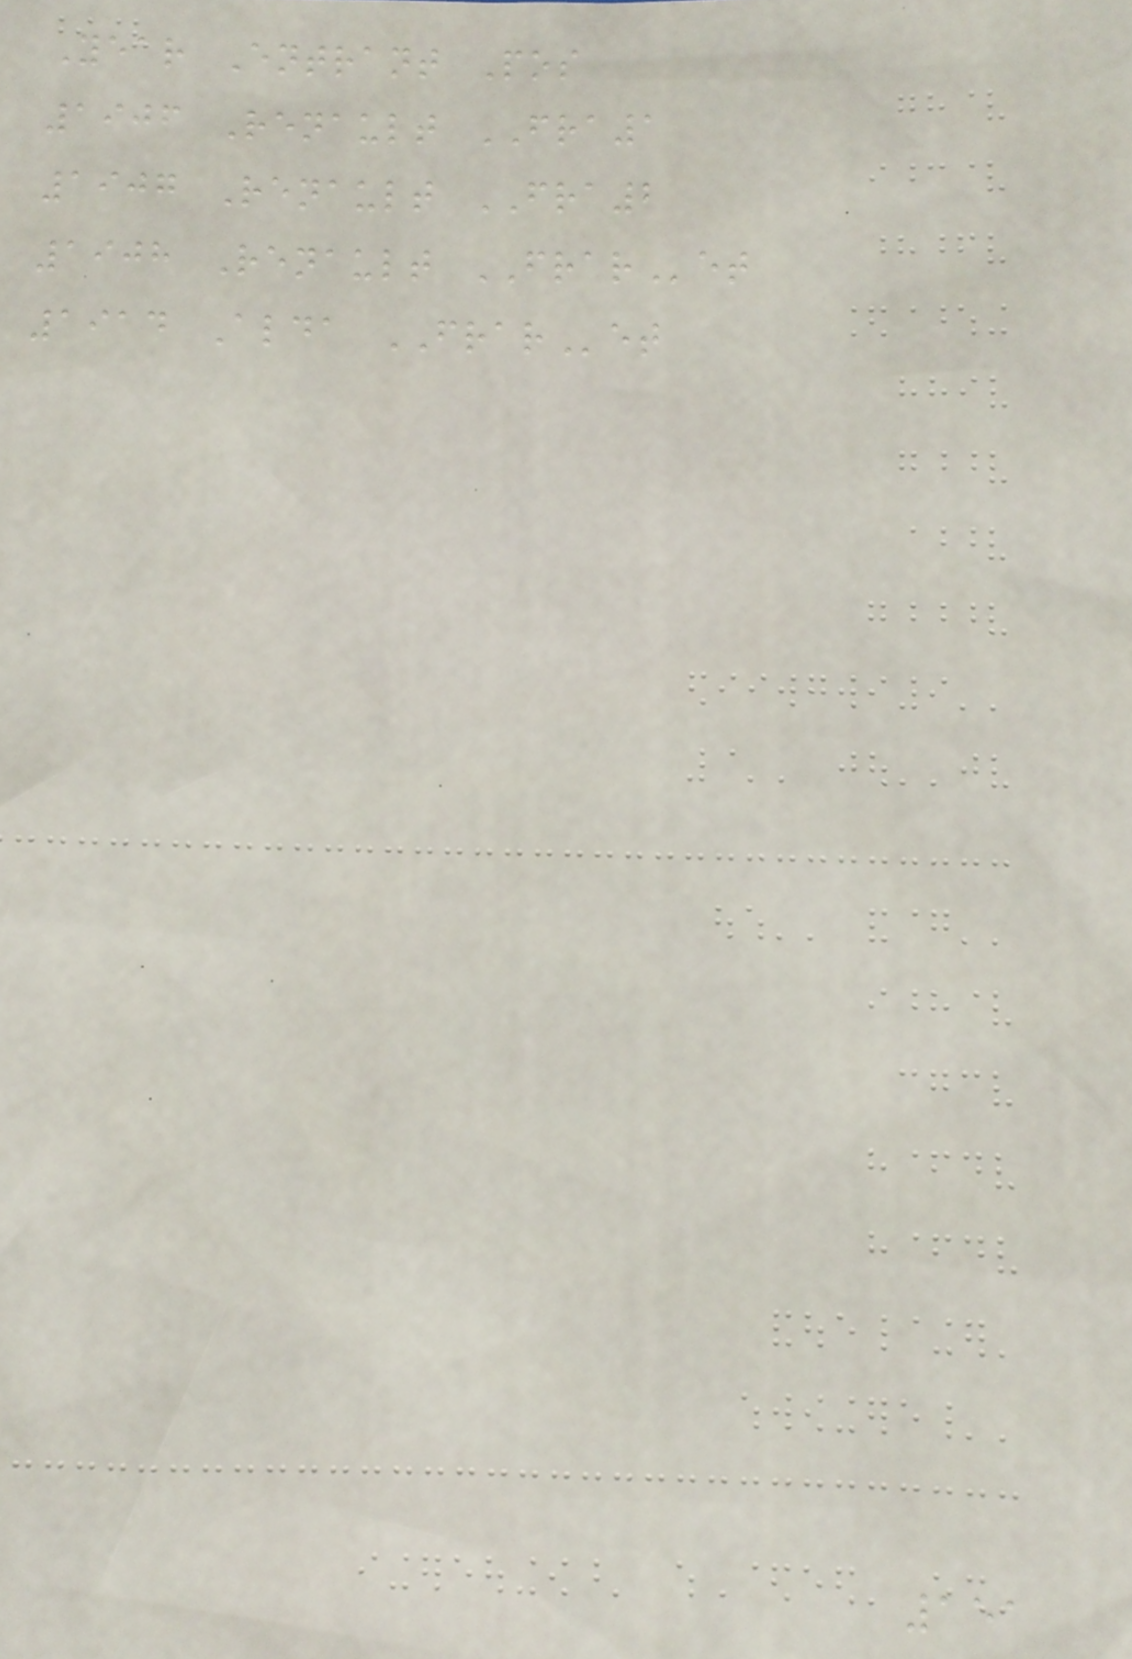Year Entrant Pos
1906 Renault FRA1
1907 Renault FRA2
1908 Renault FRARet
1914 Alda FRARet
151
